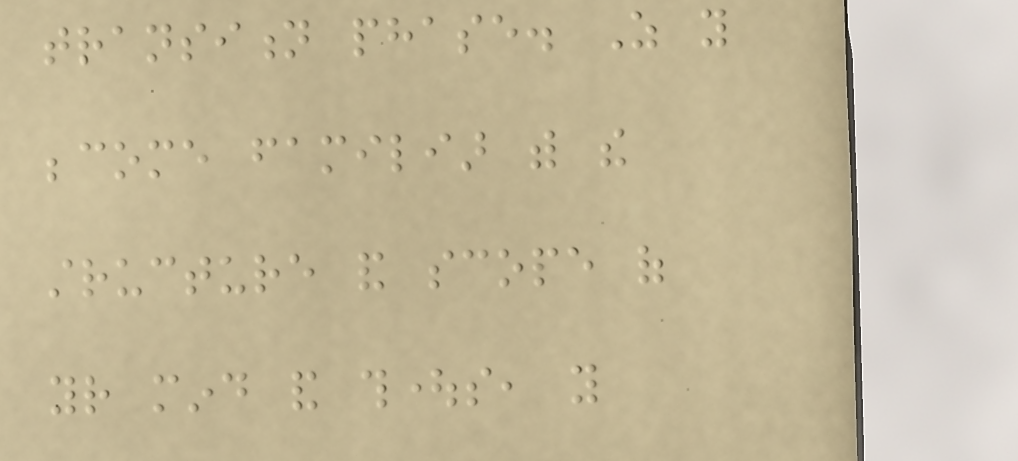transition phase. As you
become familiar with the
structure and scope of
your mind and thoughts, you
